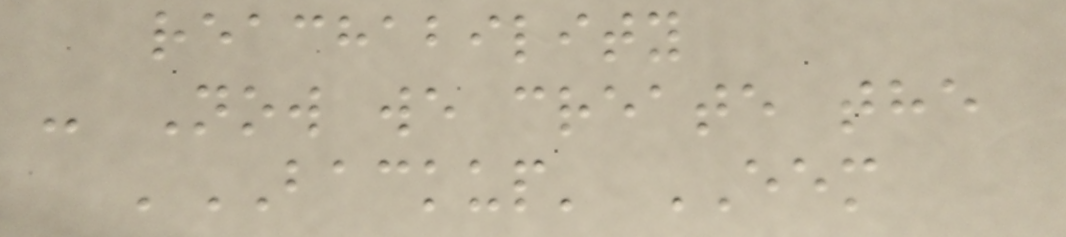reachability
- Now we create the
'BACKUP' EEM
